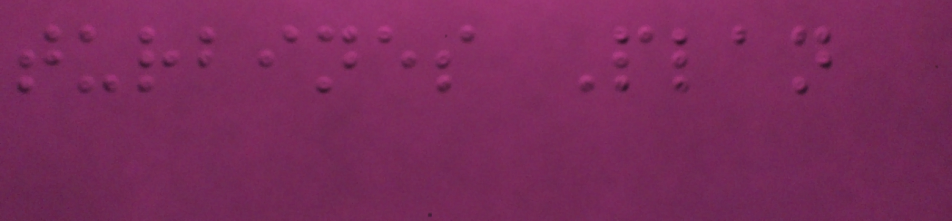turbines Plan
